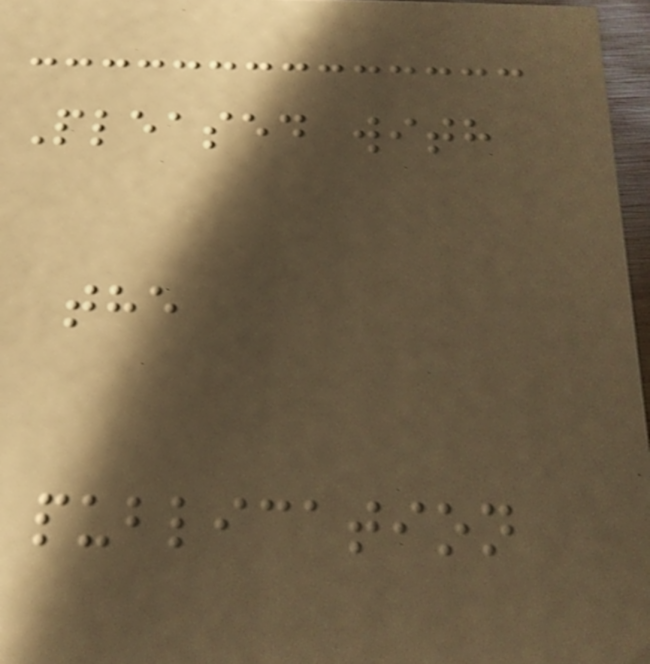Pleased with
the
publication
